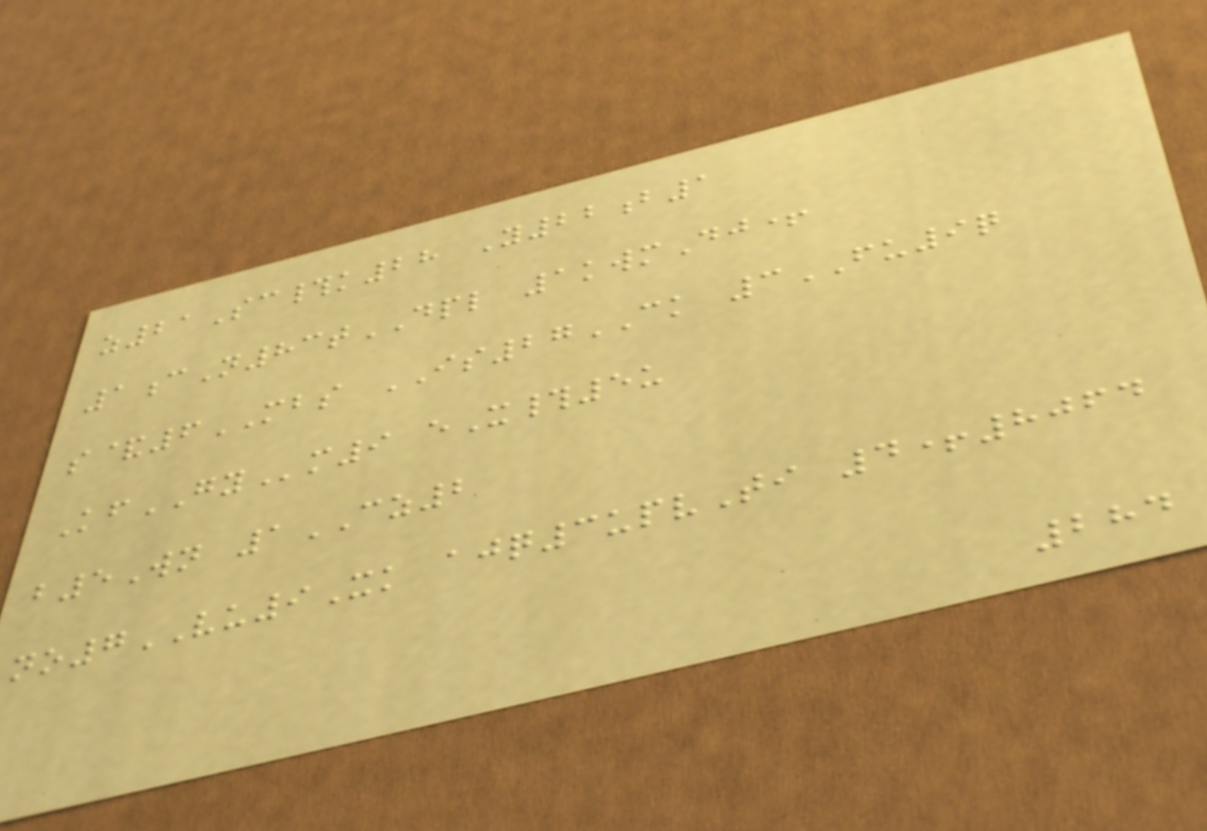z21Sc#k28 Y22b1
1cN83tDPL 1kwmDj+
s&6MBS IS27CK 3FU9q
KfGYm9 eX#5u
b5Wn 1CZ2
no7VU9Xk ajq3upvTi 4+8064
284
